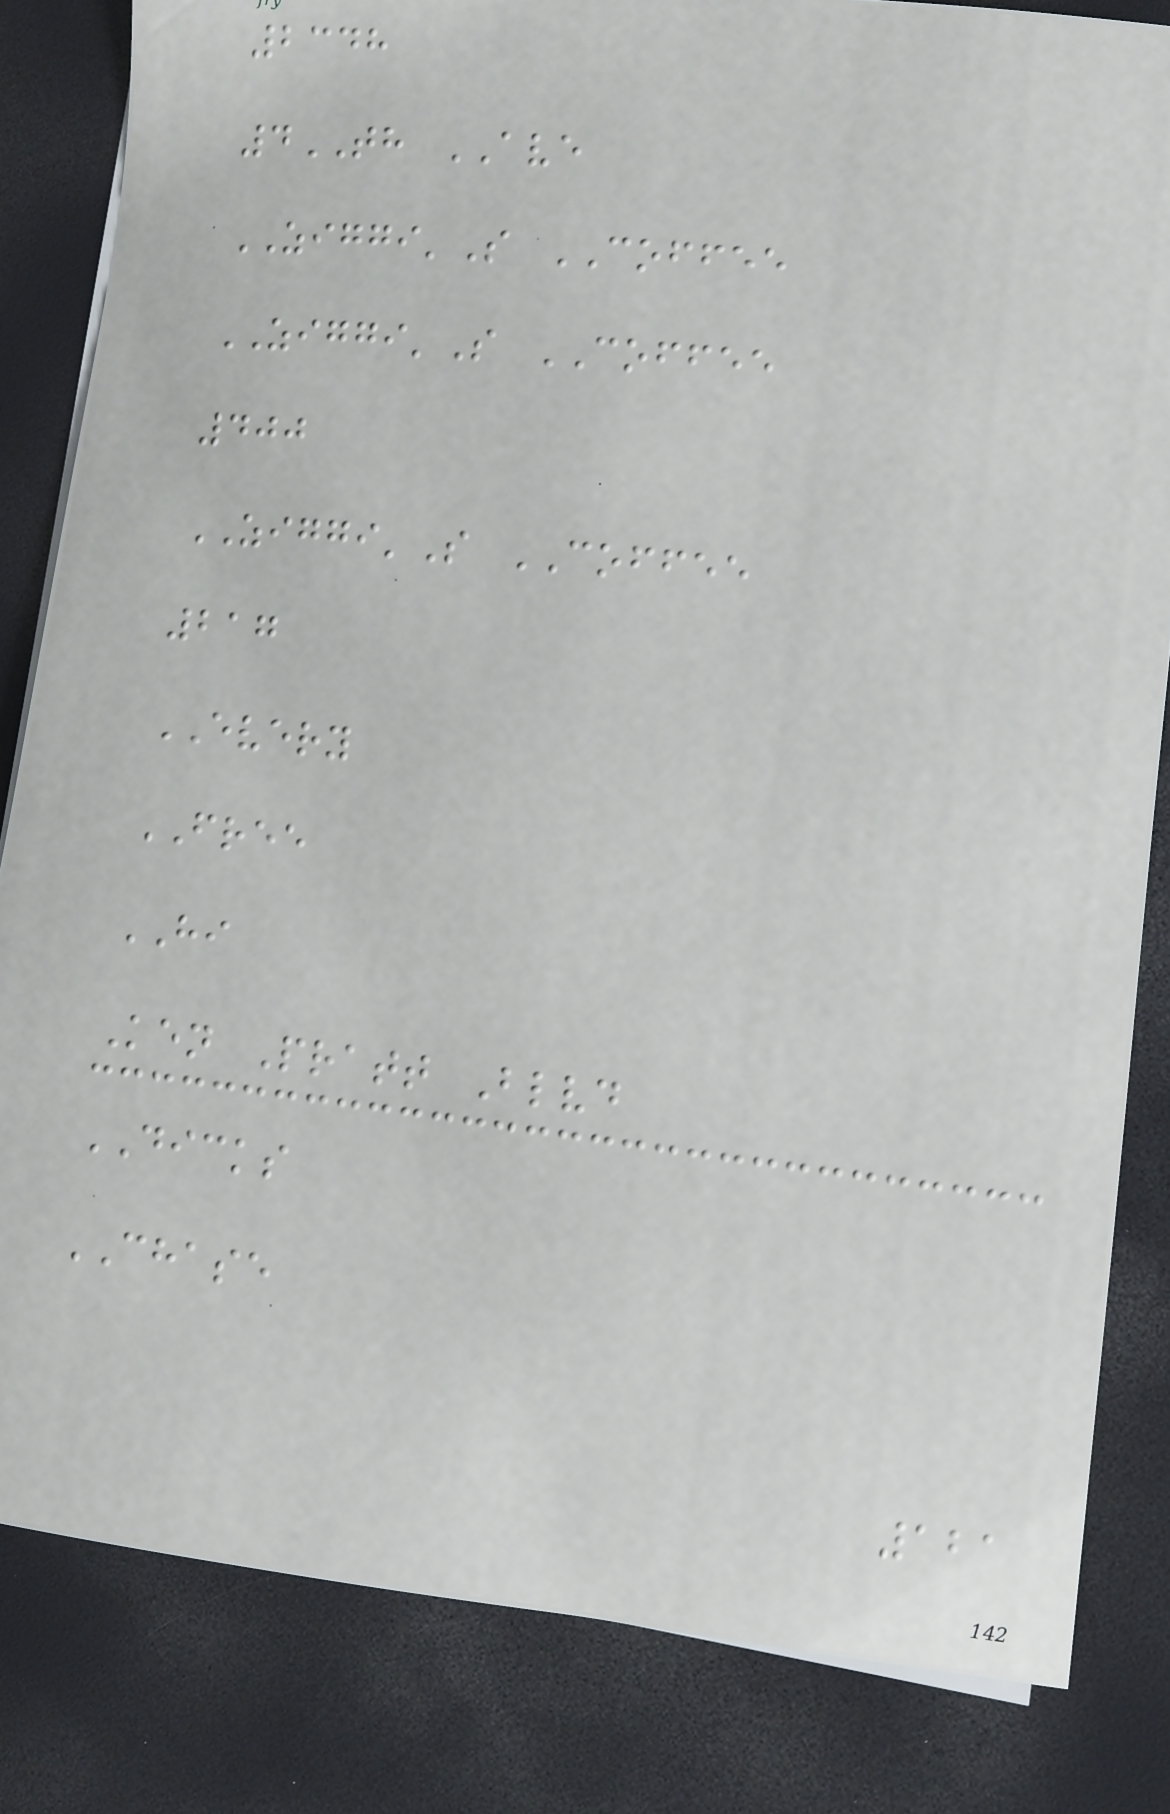2348
4TH AVE
ZIGGI'S COFFEE
ZIGGI'S COFFEE
400
ZIGGI'S COFFEE
217
EVERY
FREE
HI
Ken Pratt Blvd
DICKS
CHASE
121
